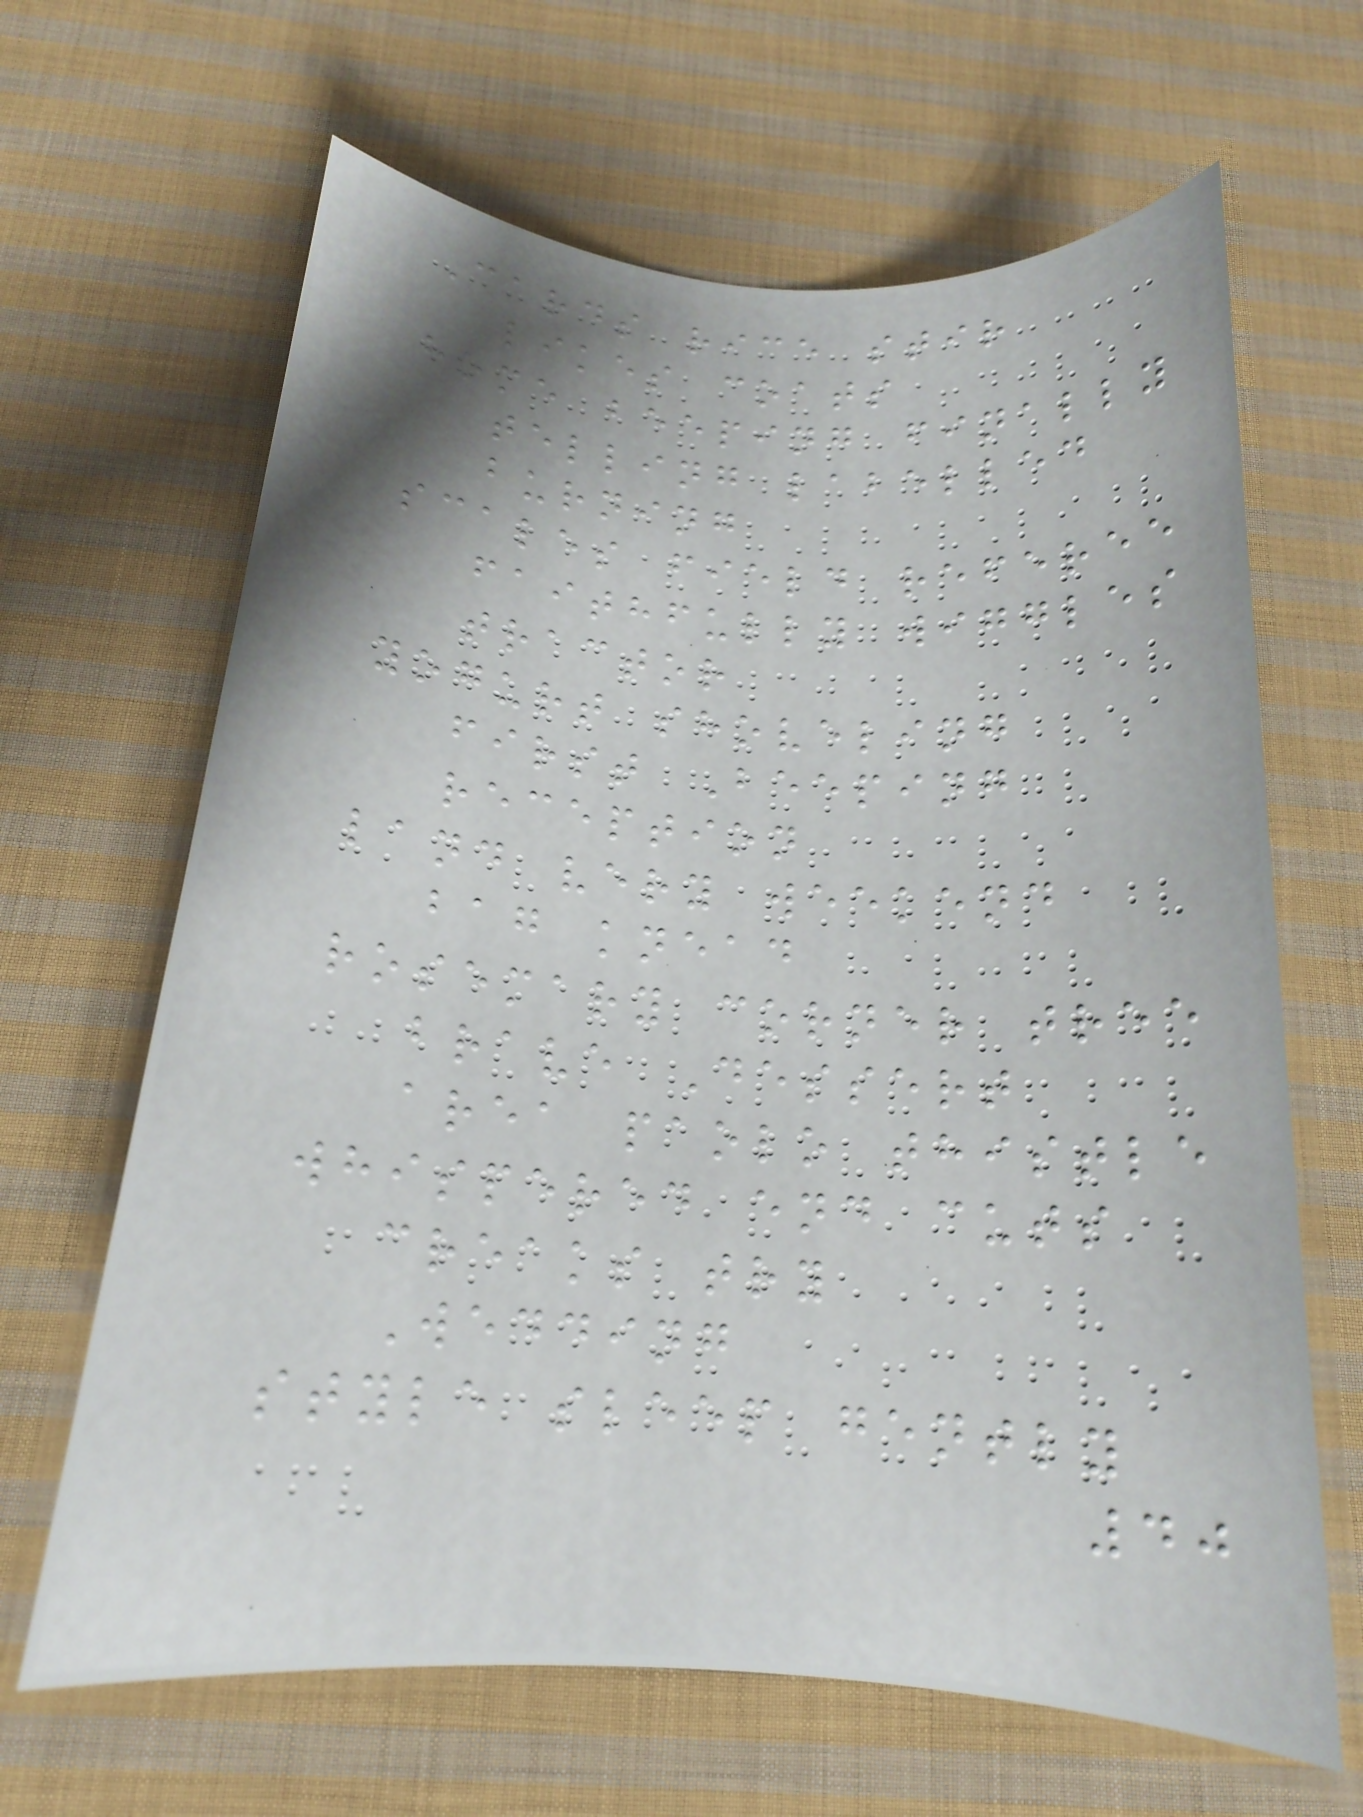Cards rice stir
likes coats
home beeping finally
telling labelled
burning
scales field referee
faithfully wiggles
tractor
yogurt shoveling
first Beeping
reception
land very weekend
bag knead
rosemary corner tree
brave Dessert
area paolo thistle
whispered end cuts
creaks try
Wedding
style sleep gently
40
